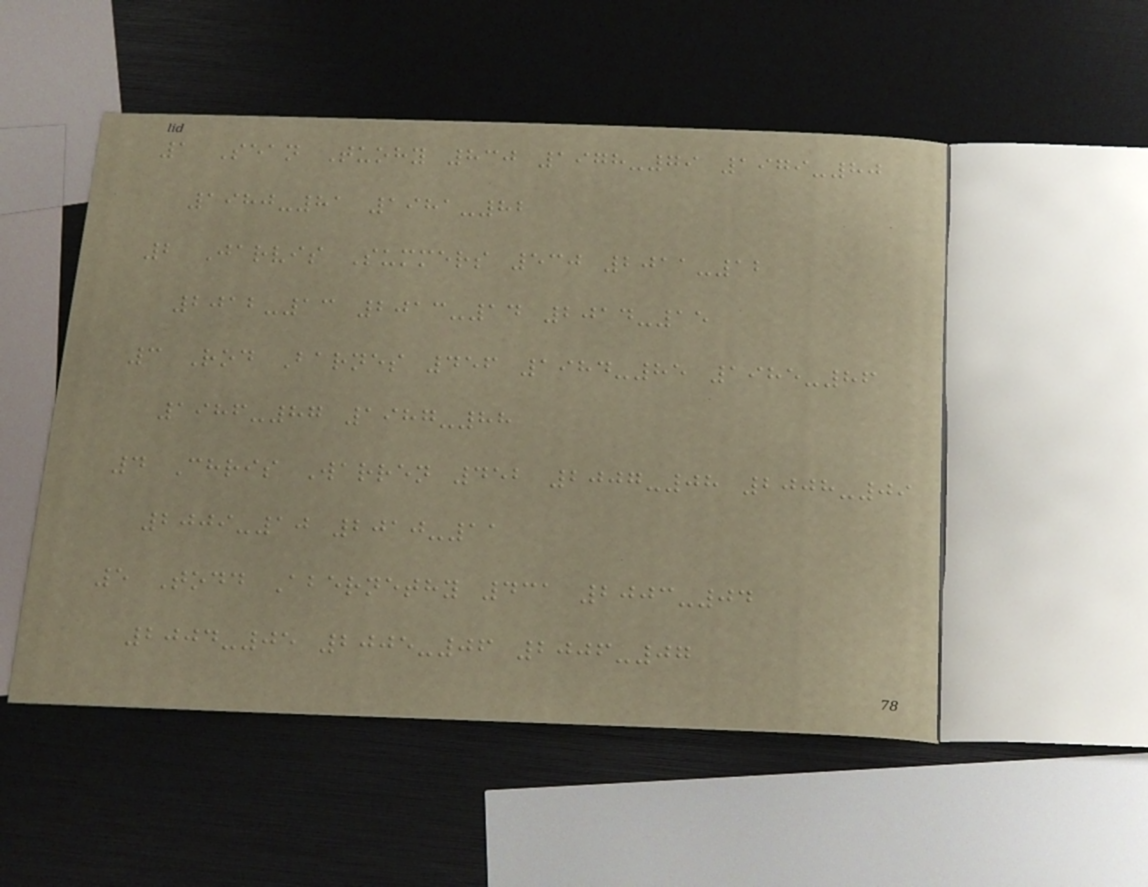1 Sean Tuohy 830 1978-79 1979-80
1980-81 1981-82
2 Jarvis Summers 530 2011-12
2012-13 2013-14 2014-15
3 Rod Barnes 456 1984-85 1985-86
1986-87 1987-88
4 Chris Warren 452 2007-08 2008-09
2009-10 2010-11
5 Todd Abernethy 431 2003-04
2004-05 2005-06 2006-07
